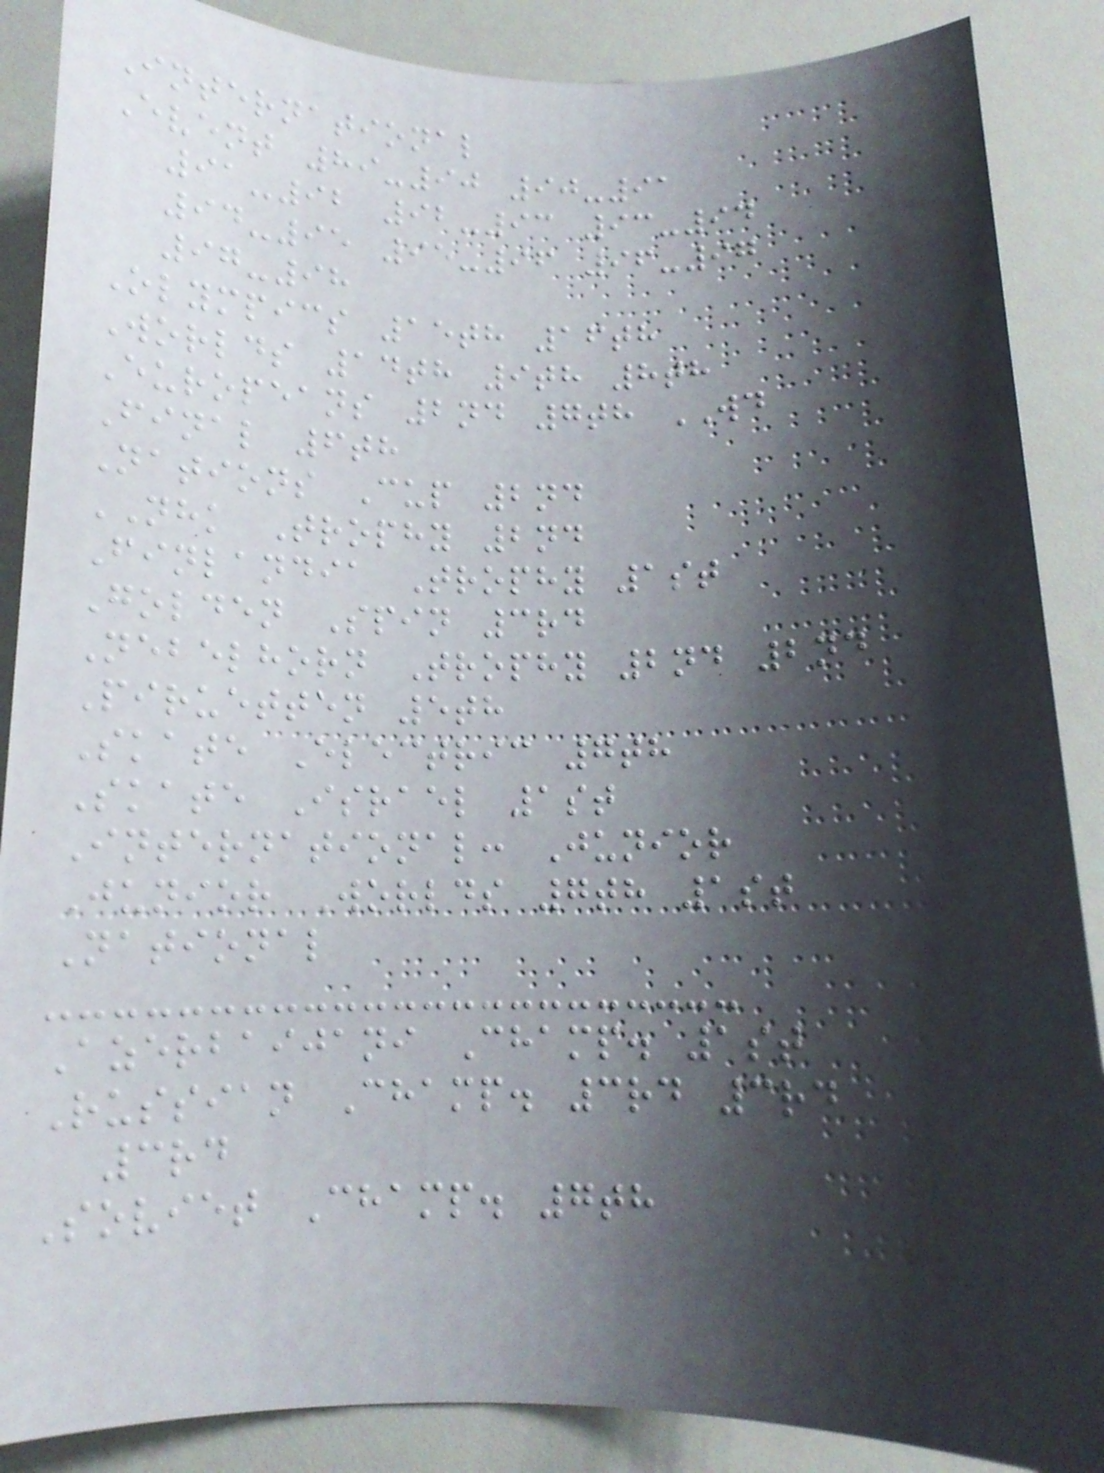International
Event 89-90 90-91
91-92 92-93 93-94
94-95 95-96 96-97
97-98
Olympics 15th 16th
Worlds 14th 9th 8th
Europeans 2nd 7th WD
Final 6th
Nations Cup 2nd
NHK Trophy 2nd
Finlandia Trophy 1st
Golden Spin 3rd
Nebelhorn Trophy 2nd 2nd
Piruetten 5th
Skate Electric 7th
Skate Israel 1st
International: Junior
Junior Worlds 7th 1st
National
Azerbaijani Champ. 1st
Russian Champ. 3rd 3rd
3rd
Soviet Champ. 7th
